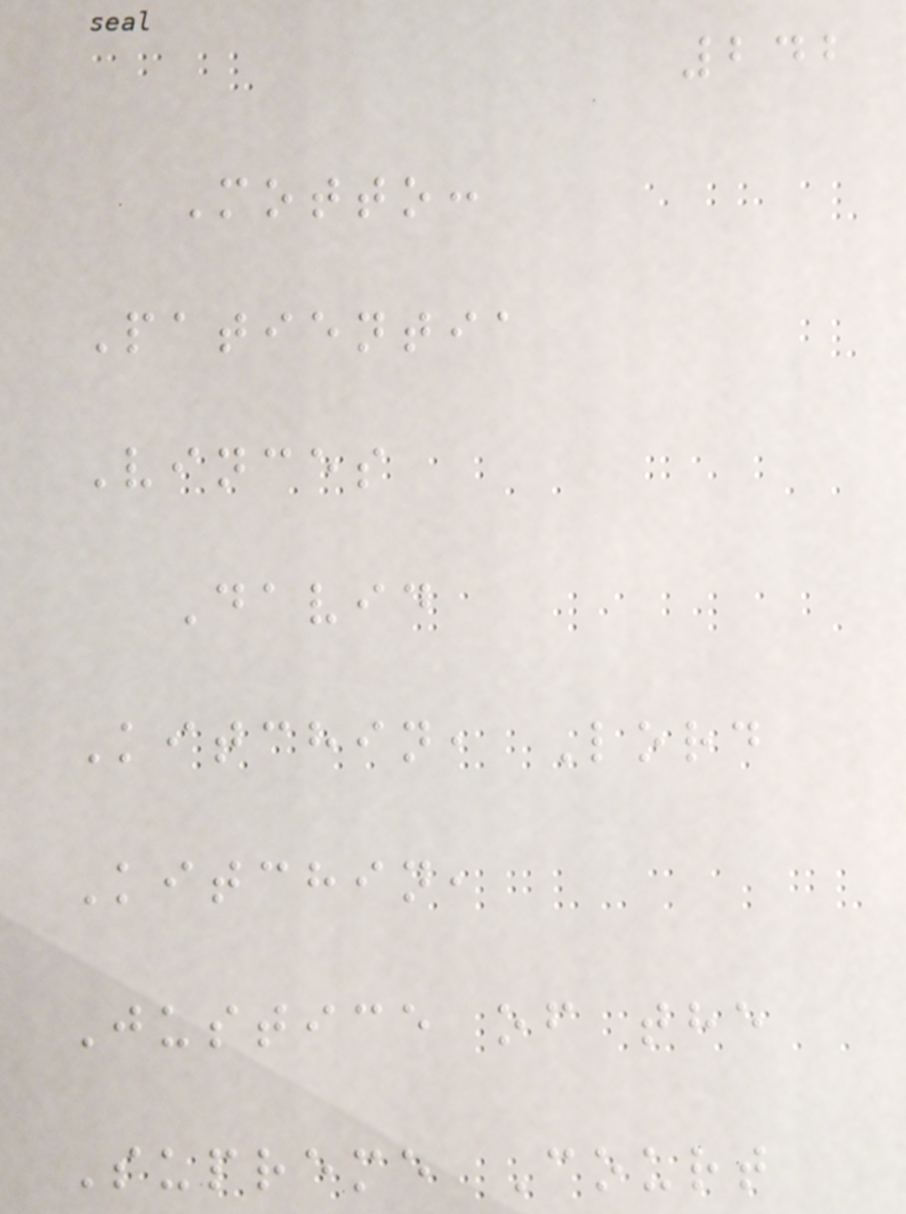242
Motto:
Patientia
Vinces
David
Kitchin, Lord
Kitchin,
Justice of the
Supreme Court
